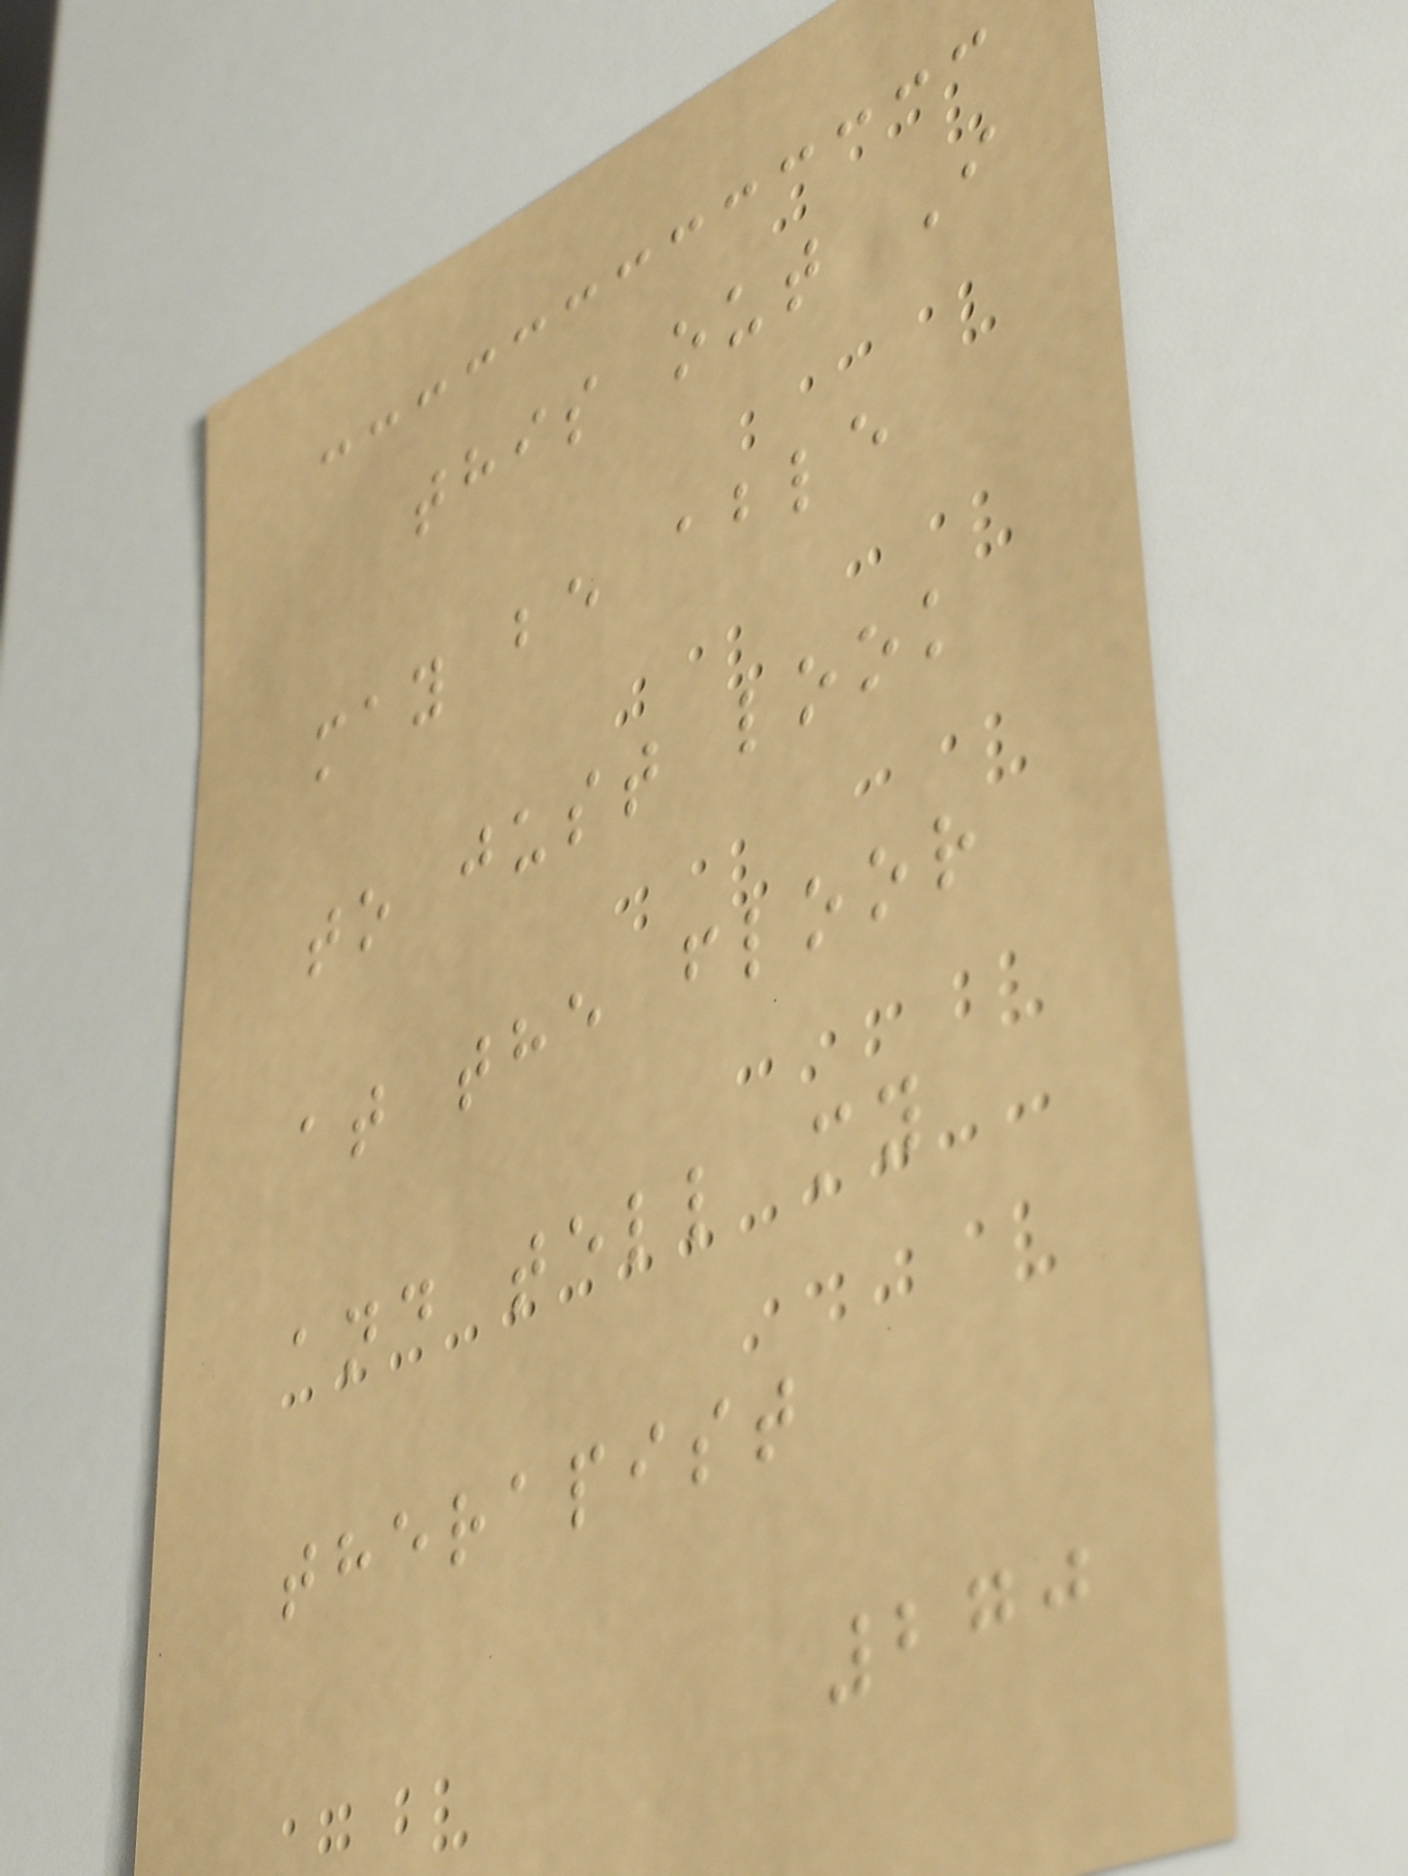this out I
may be able
to just look
at the floor
and tell my
therapist
270
